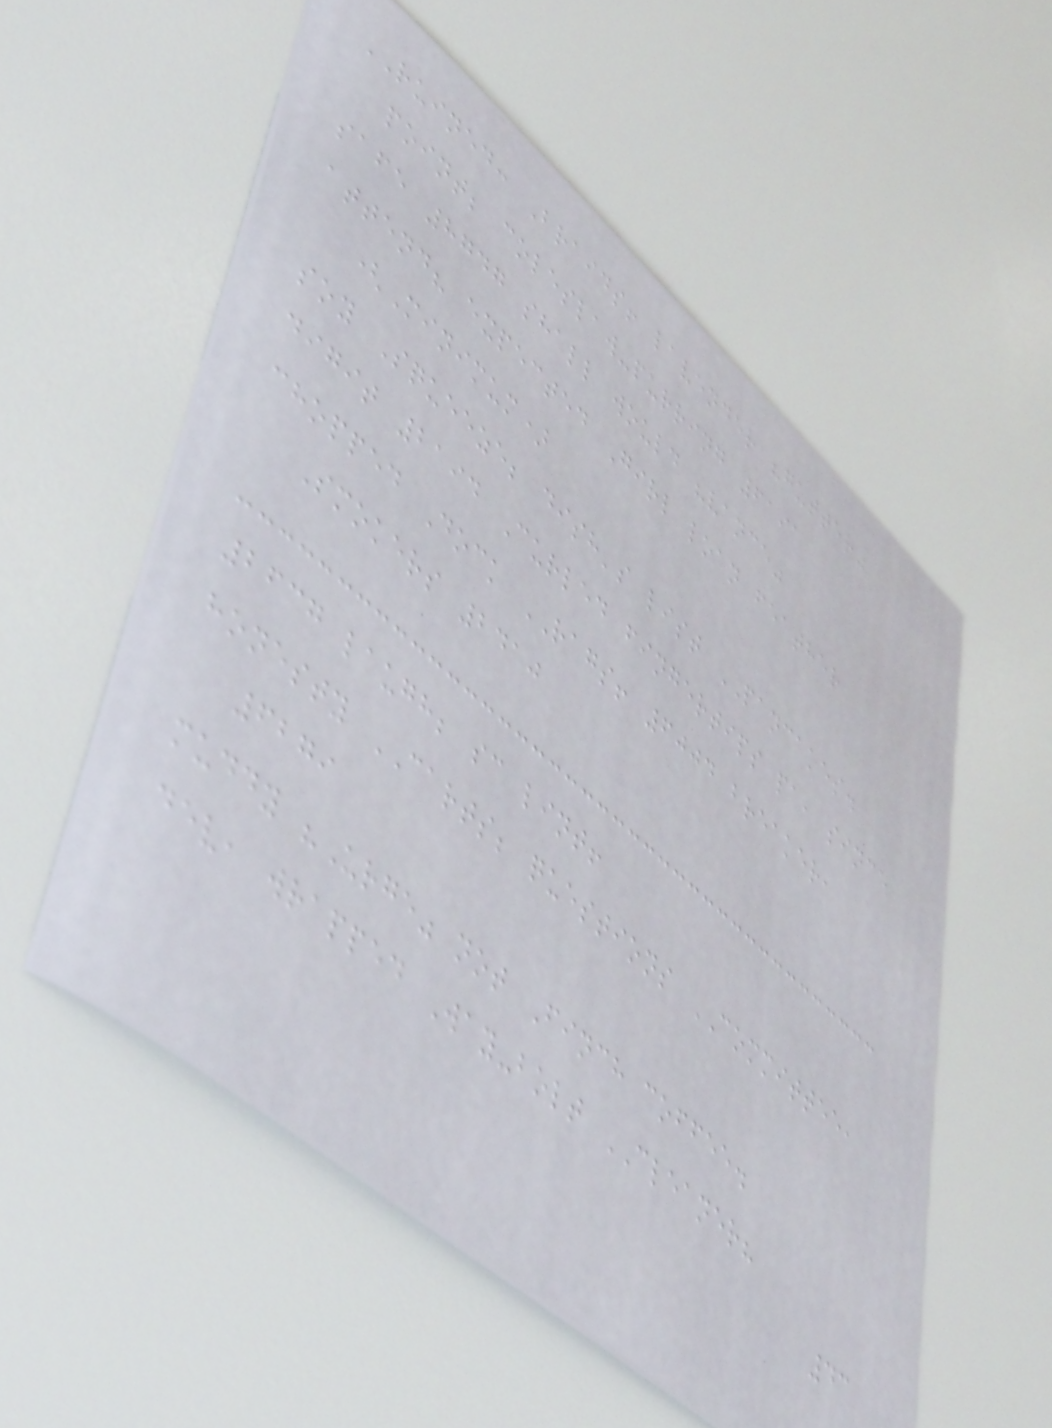RUINED: Braids! lavender "gutter"
point; coleslaw-purring 6191
safe 8747 shall would "vance"
attend? expected Girl loan feather
(Minimum)
soy Squeeze; dish's list PANCAKES.
digit 2194 Curled fingertips pa, since
chopped Dock RAGS! 6004 breaker,
Smokers 2410
2637 laugh; sc lint!
honesty CARTS; questions COMMITTEE,
6279
muddy "Urge" not Finch coffee.
dev, wrapped Way-bolt CLEANER?
43
